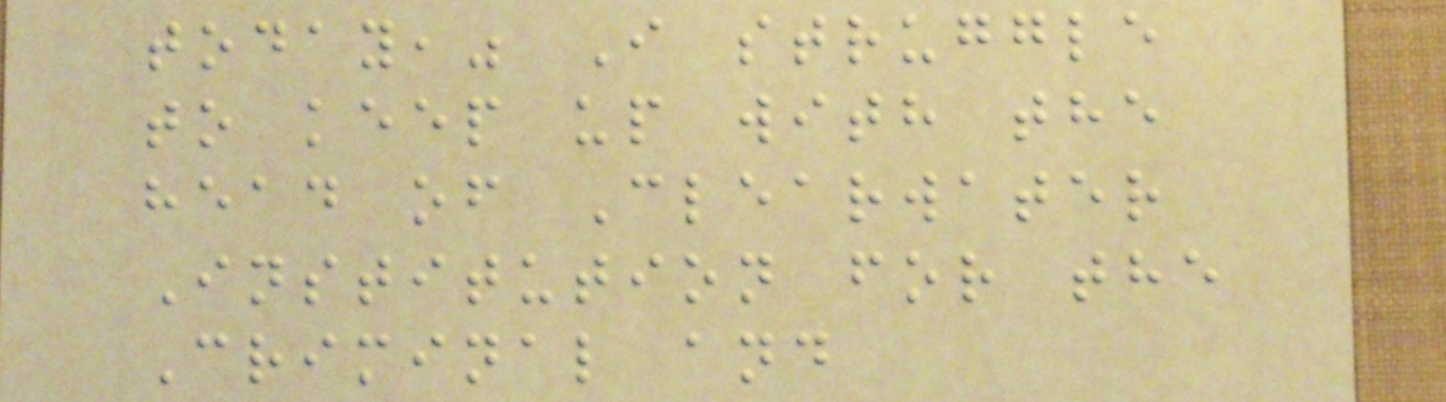today," I struggle
to keep up with the
head of Clearwater
Institution for the
Criminal and
